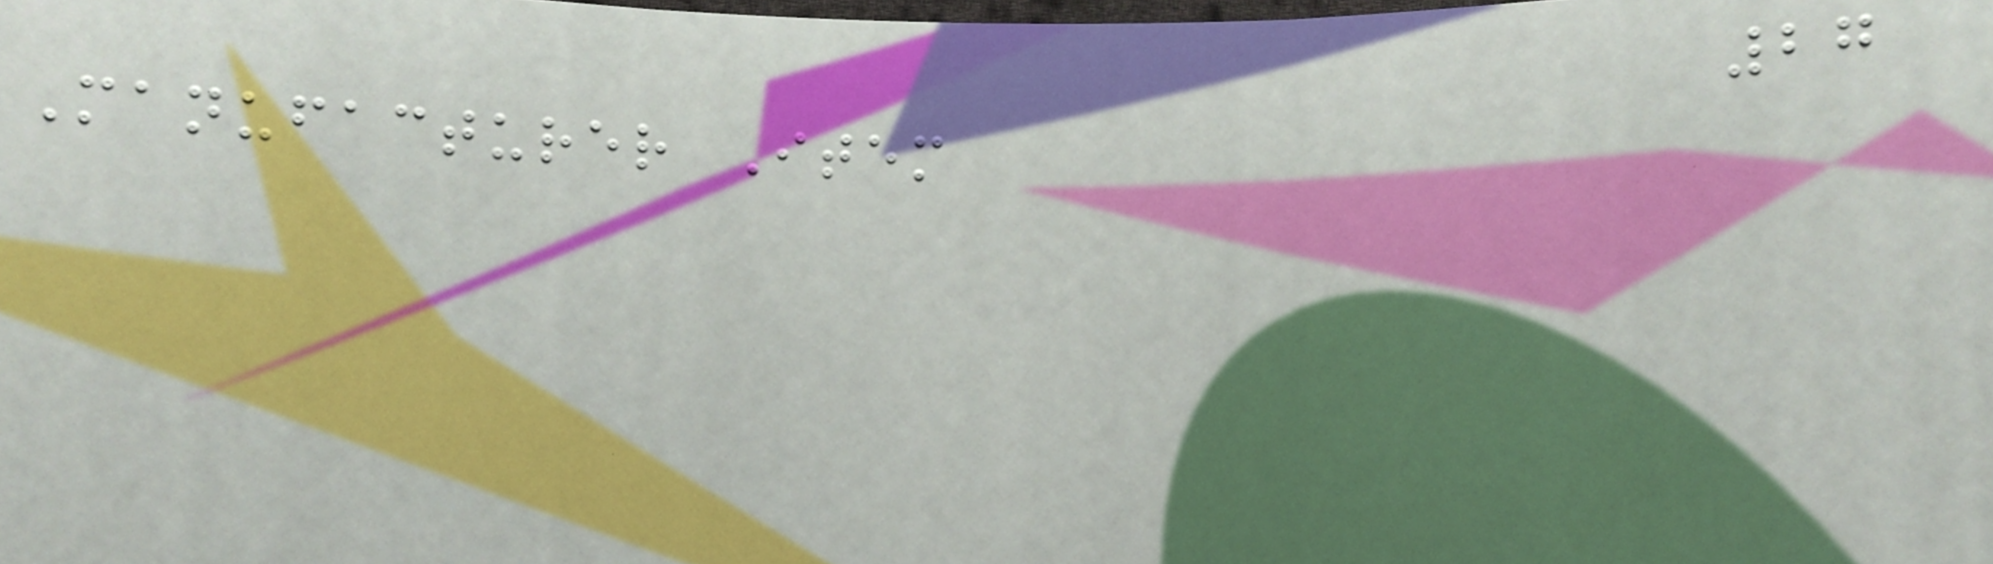27
Manufacturer Item
